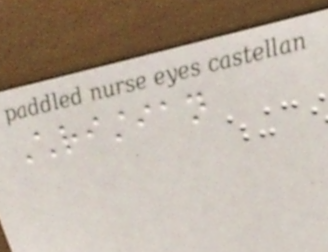Christian
